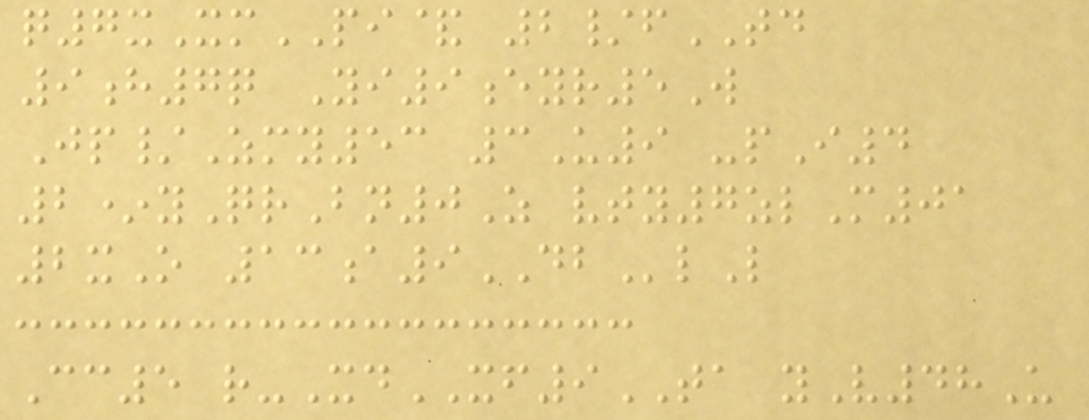q7xXmPI& 2/fTD
9h7q Yi9eyr5W
Jp/Zmy53 3U9 -pI4
2*yQrBn0Z vty7zlM01
2xO 13a9DBlL
Cc5 r-XdXF9TA yV48U
